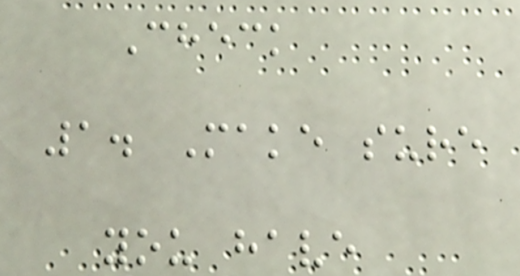Check
1. Make sure
you have
